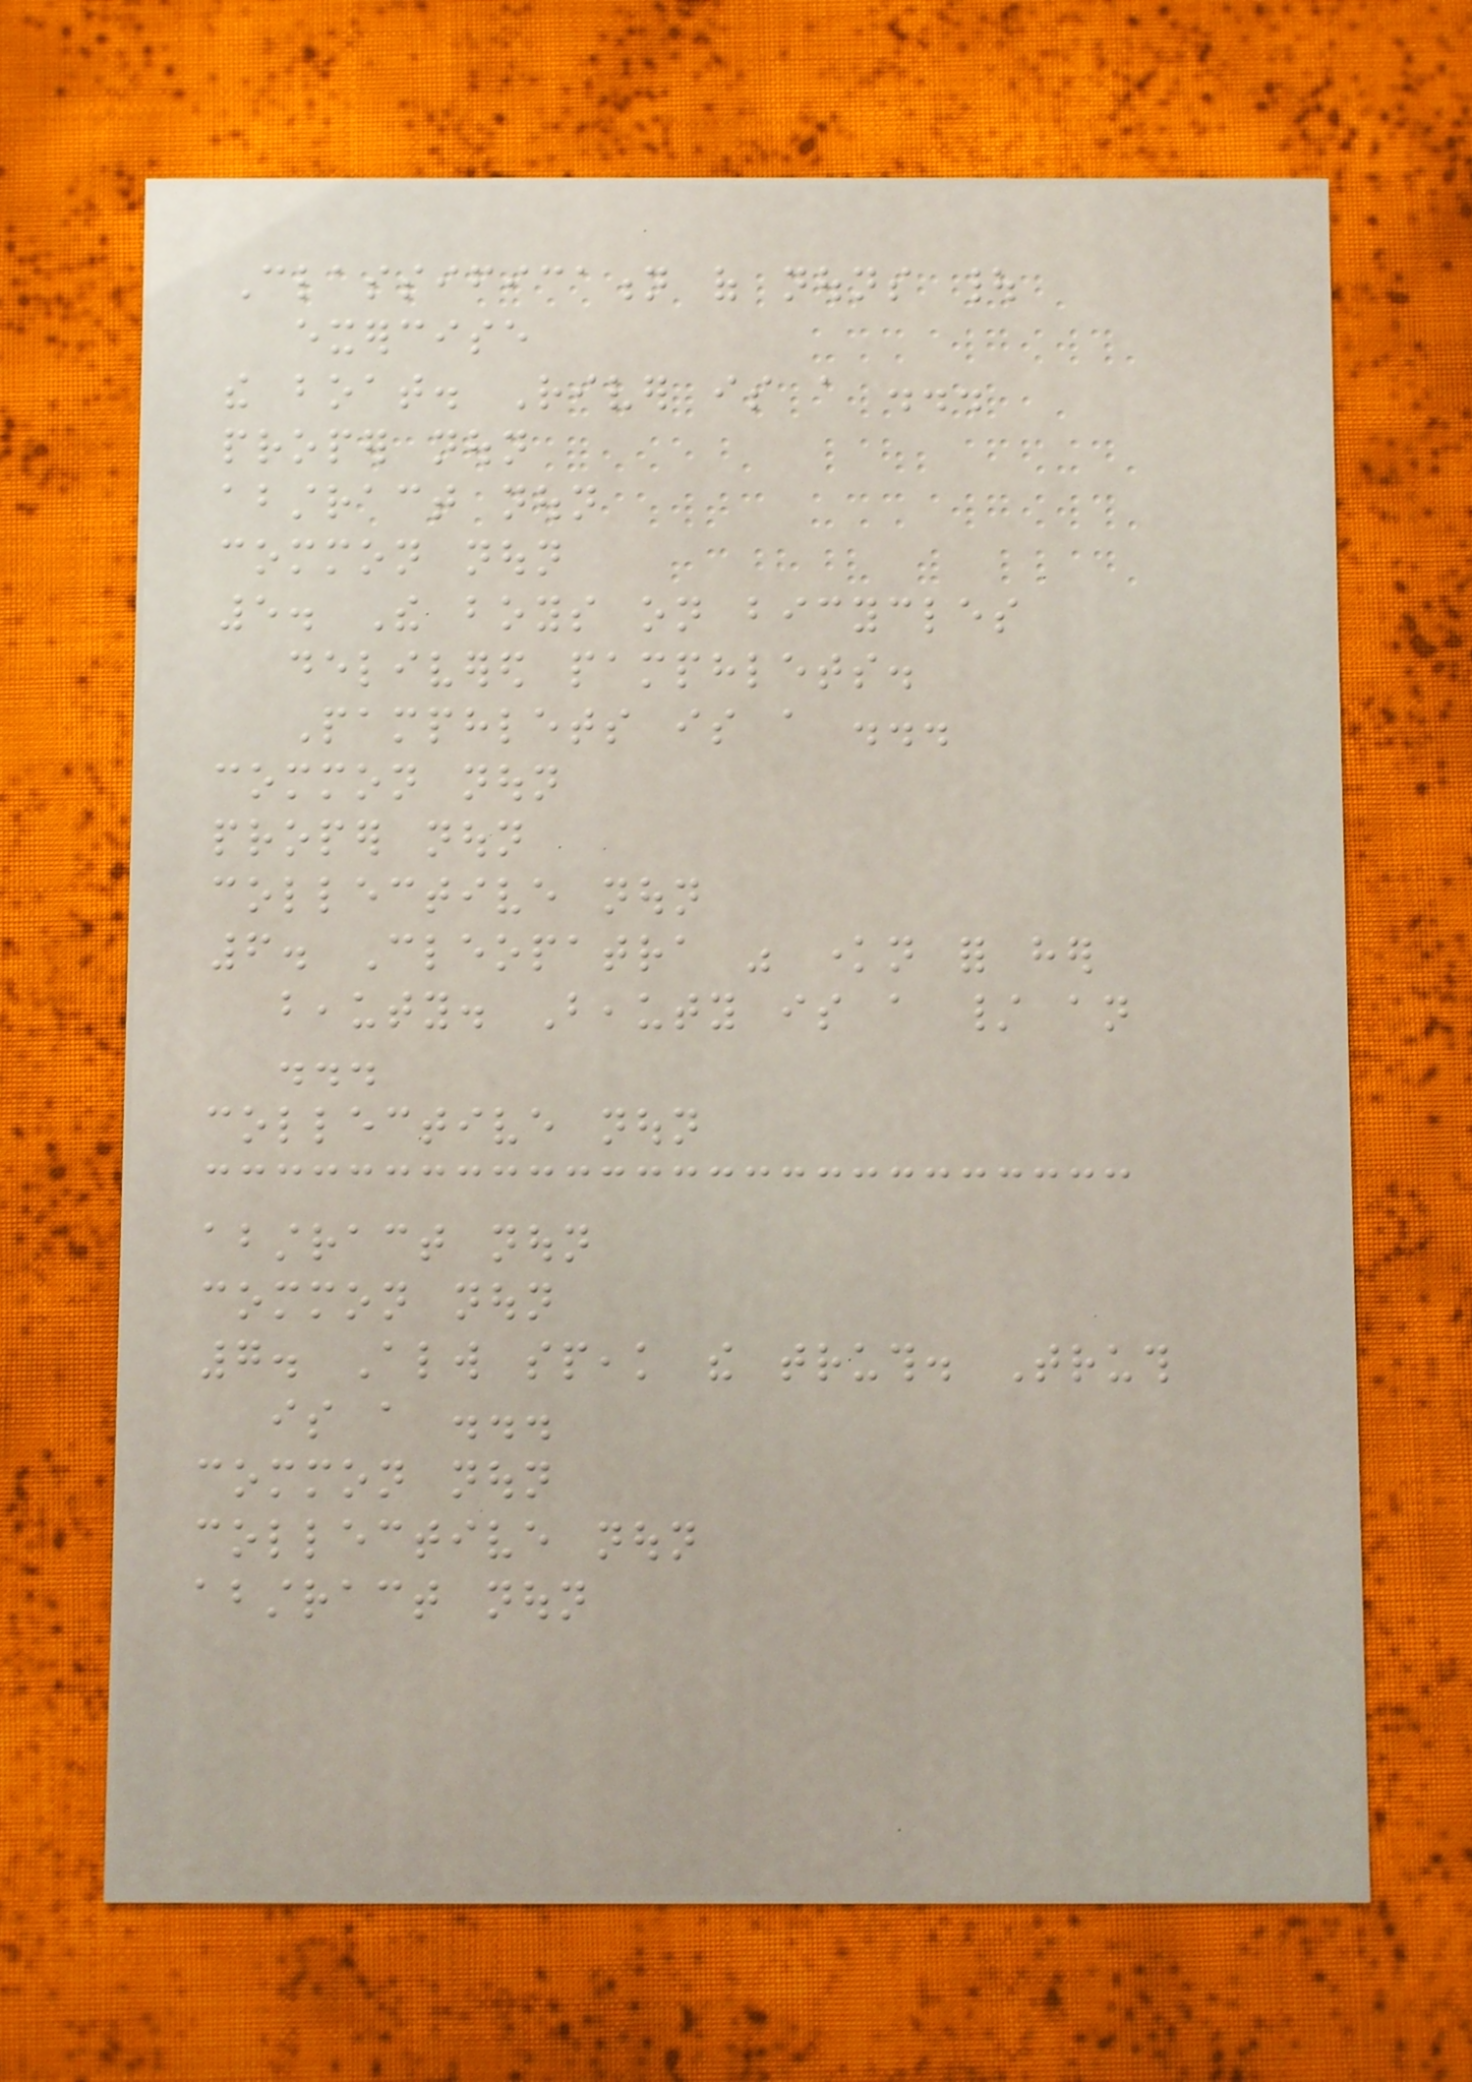Classification of nouns |
exercise
the boat. River is a ...
proper noun
abstract noun
common noun
5. The boys on bicycles
delivered pamphlets.
Pamphlets is a ...
common noun
proper noun
collective noun
6. Cleopatra was known for her
beauty. Beauty is a / an
...
collective noun
abstract noun
common noun
7. Always speak the truth. Truth
is a ...
common noun
collective noun
abstract noun
